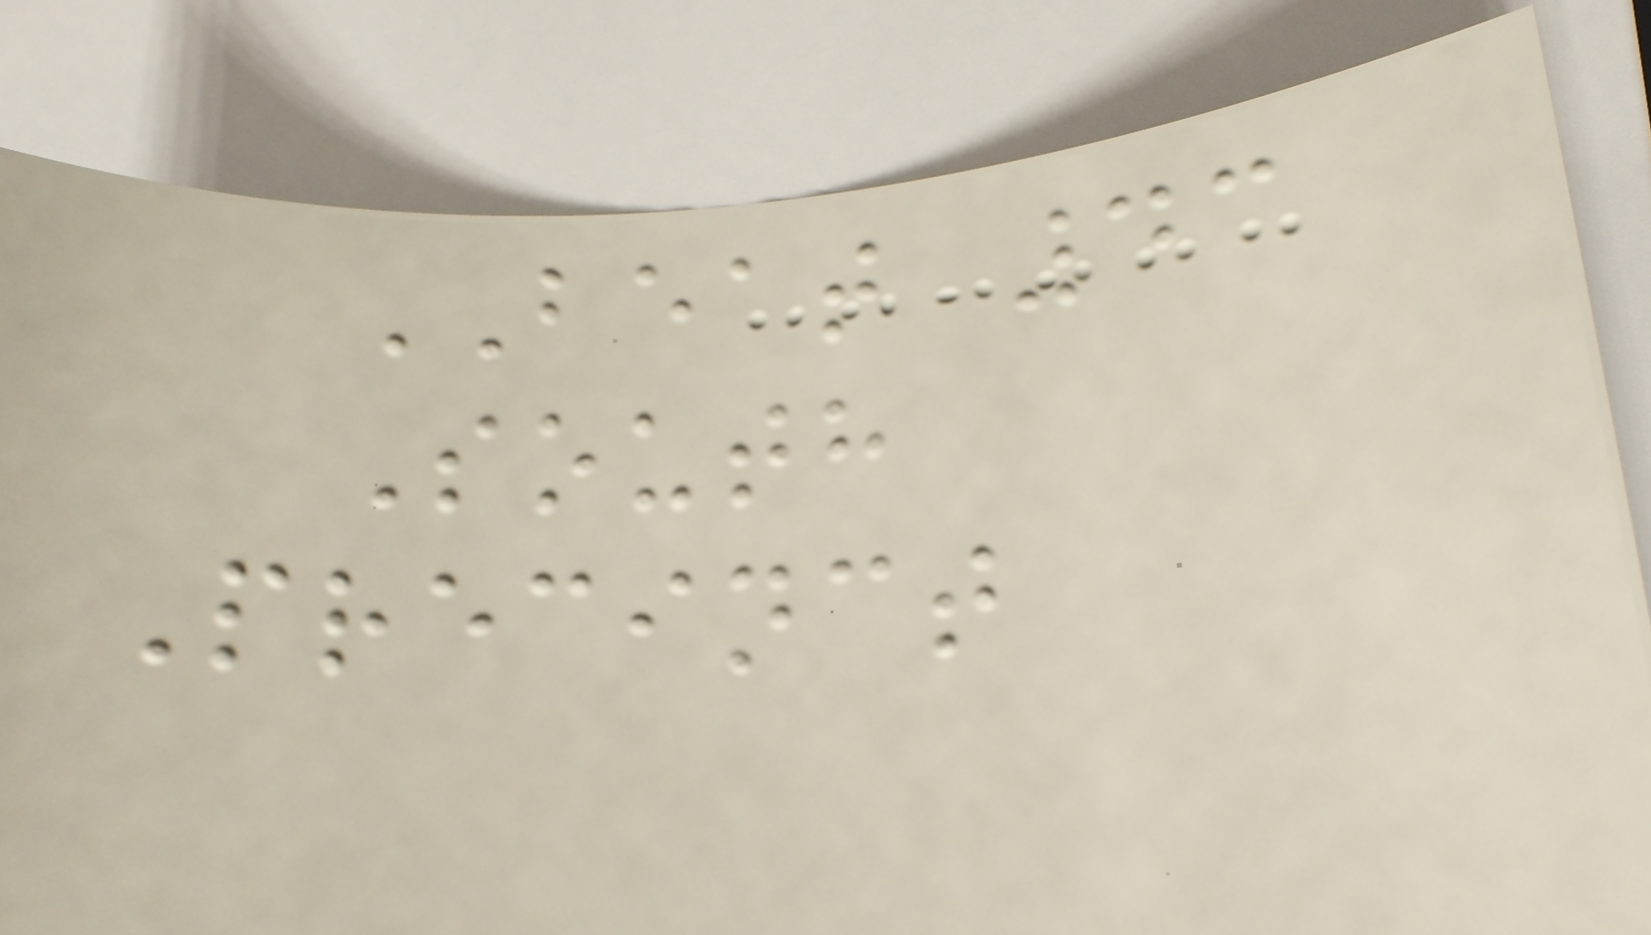BEAT 43
South
Precinct
